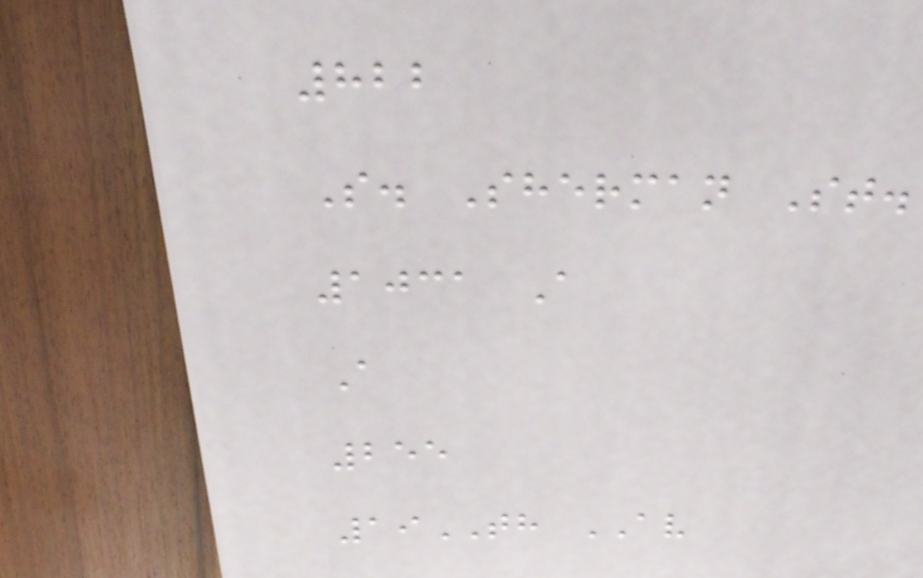822
S. Sherman St.
1031 A
A
255
19TH AV
